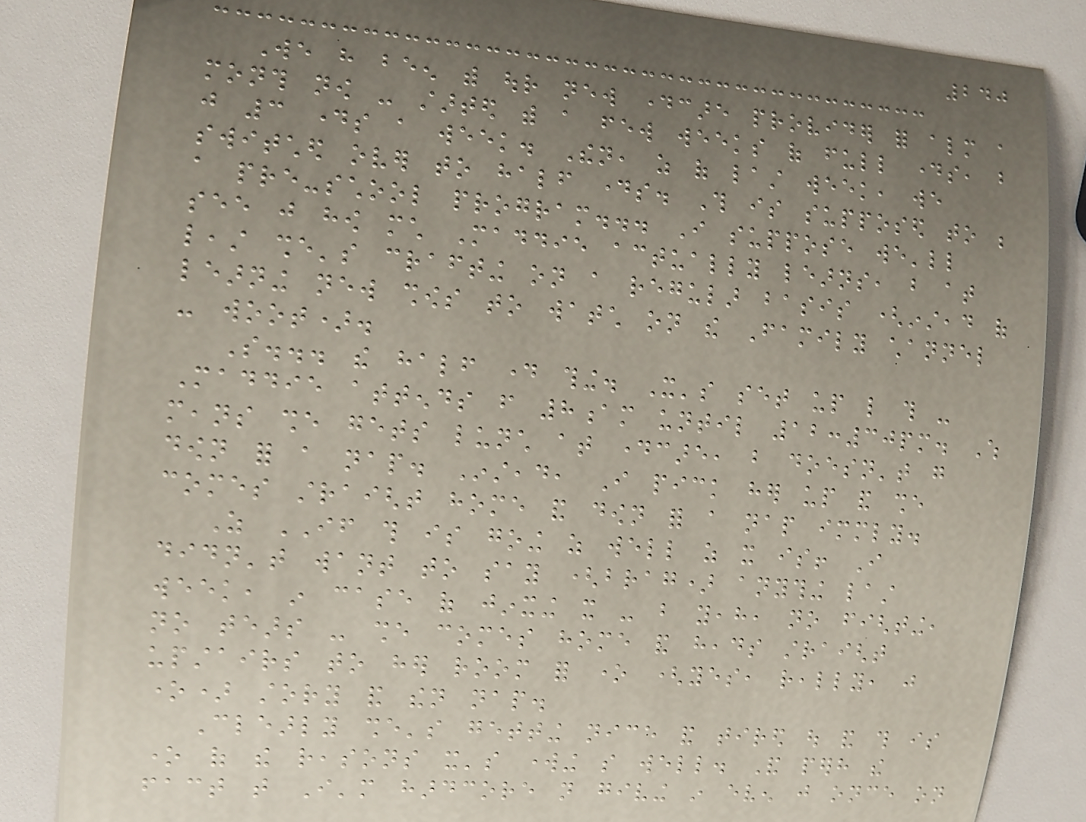240
We have been with our new daycare provider for almost a
month now - started with a few weeks of full days, but
just 3 days a week. Then, as of last week, we
switched over to half days. This is supposed to be
a pre-school program... I suppose we'll
see just how much Maddie actually learns, but at
least she's crafting on a regular basis (instead of
learning new shows to watch on the Family channel
- woot).
So... the half day thing. It's set up like this -
Maddie attends from 8am until 12:30pm. Which
means she gets lunch at daycare, but doesn't go
down for a nap. Instead, I pick her up and she
comes straight home and down for a nap immediately.
As IF this is going as well as it is! I
didn't want to say (brag) anything last
week, in case of jinxing it - but yeah, no fighting,
no tears - she comes home and heads straight
upstairs to her room for one (yes, really, just
one) story and then nap.
Clearly she's getting nice and tired out and this is
one of the reasons it's working so well. And perhaps the
fact that I'm hardcore not giving in even just once on
